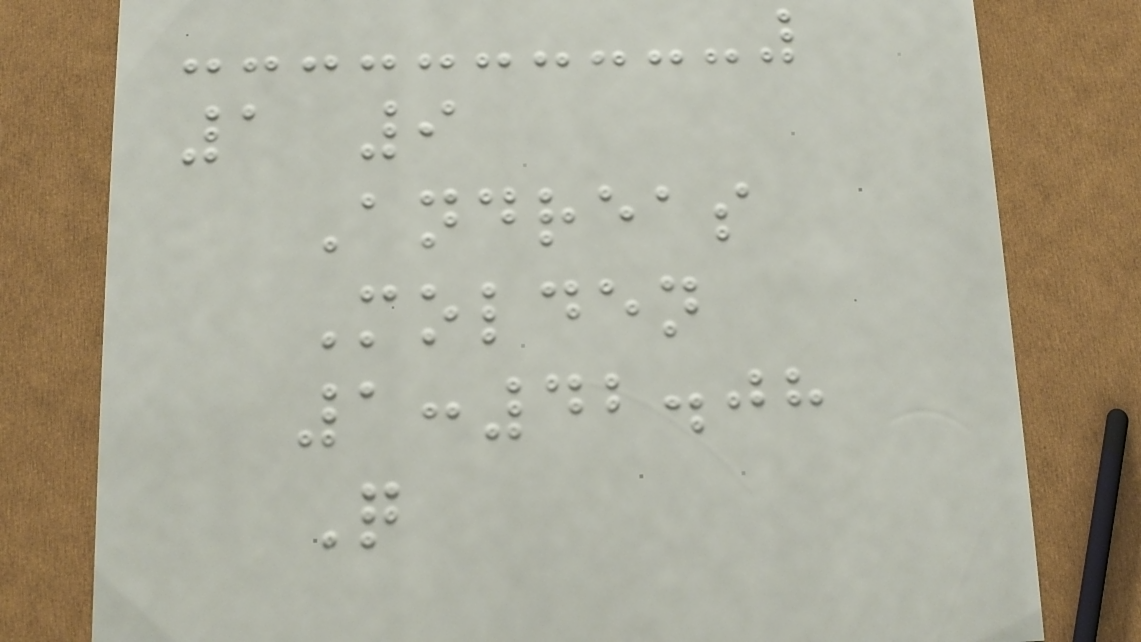1 9
Andreas
Molden
1:42.08
Q
